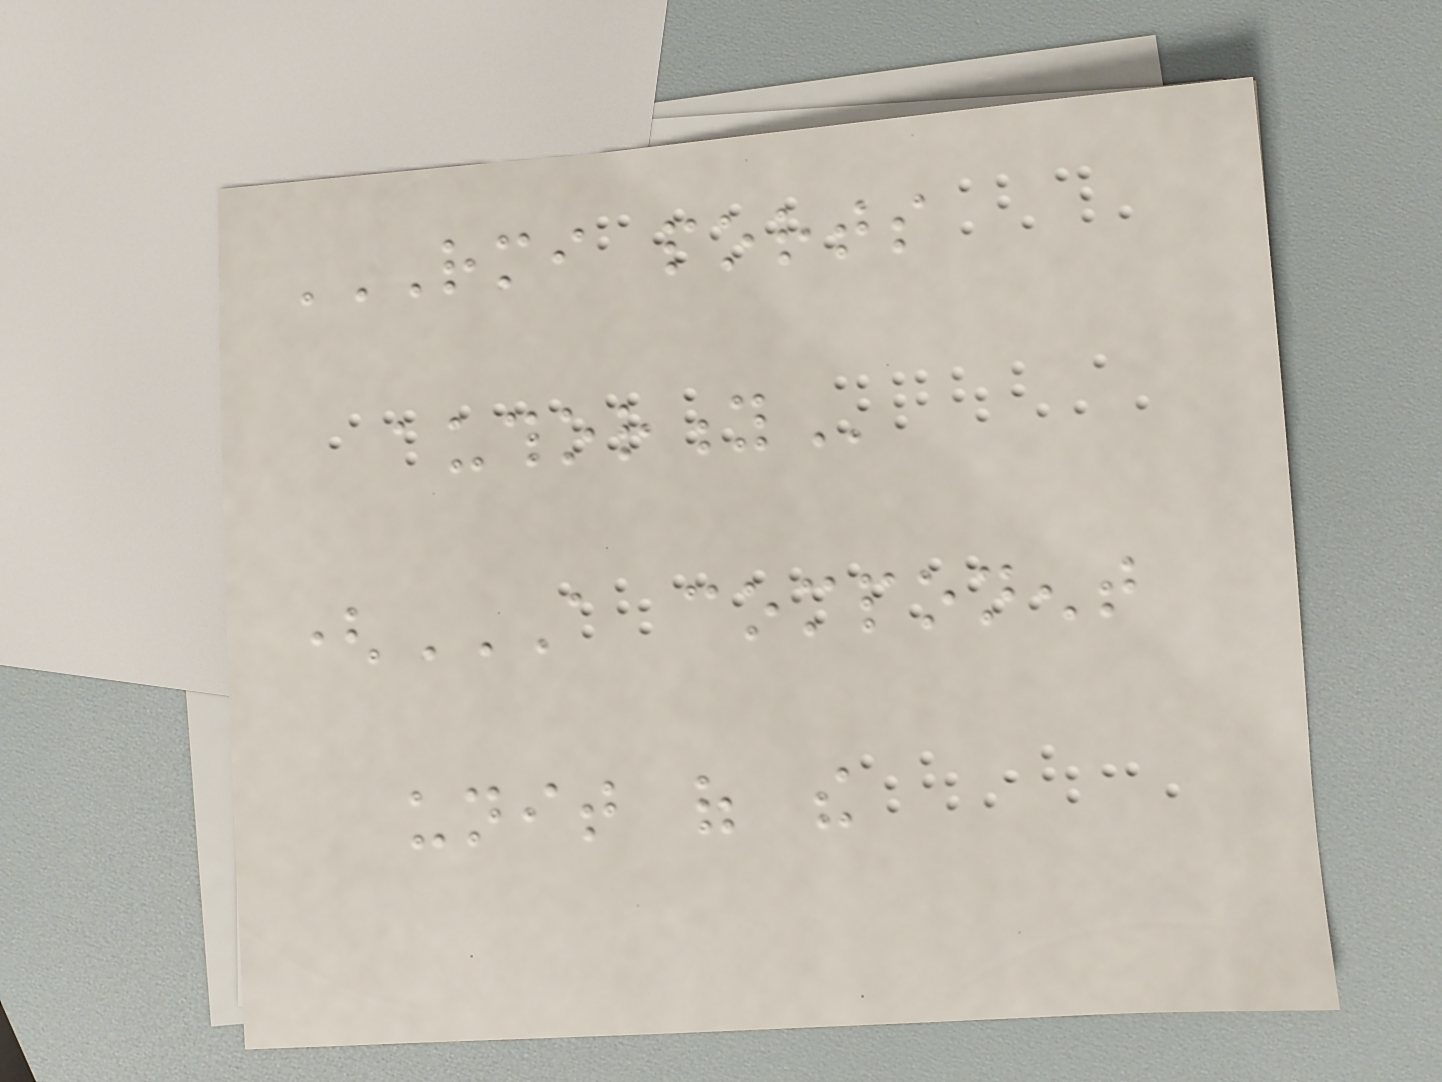RMI PORTS
AUTHORITY
(A COMPONENT
UNIT OF THE
